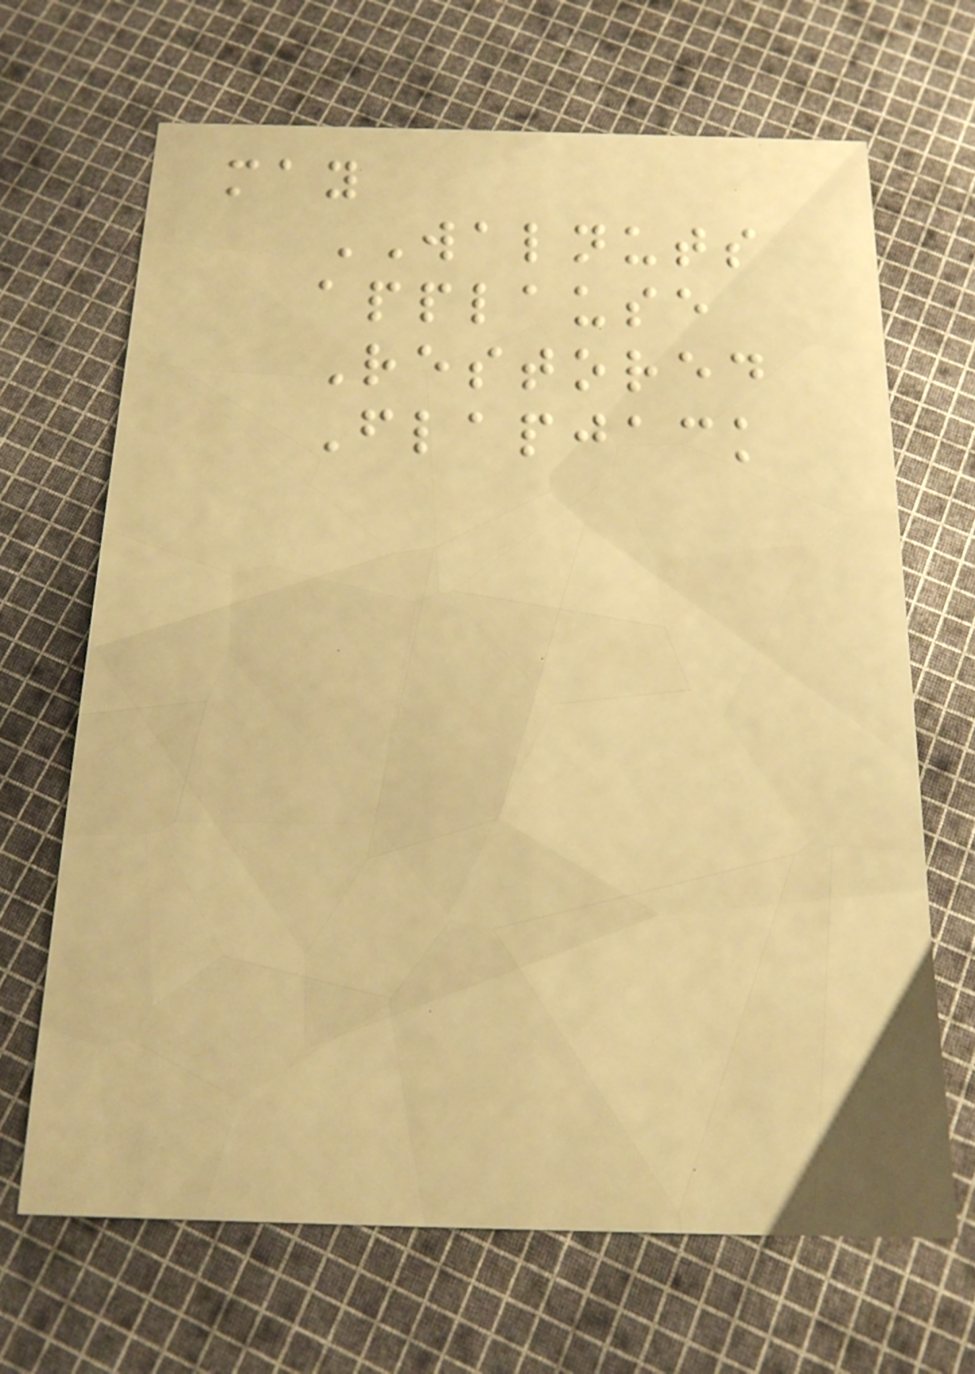may
WALNUTS
applause
Restored
Flapjack
